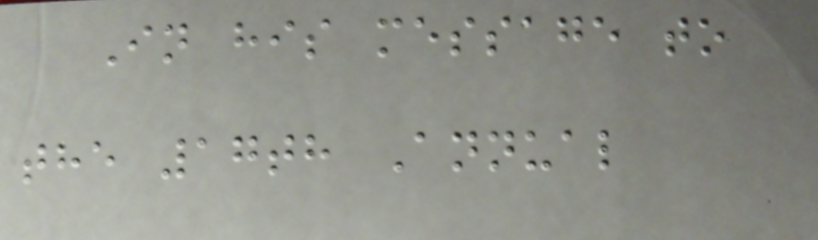In his message to
the 17th Annual
